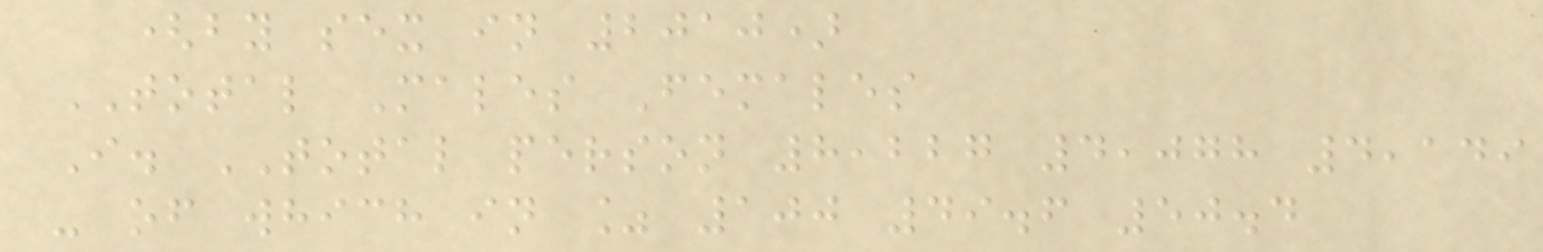(by sex in 2010)
TOTAL Males Females
I. TOTAL person 8,227 4,078 4,149
- of which in % 100 49.6 50.4
